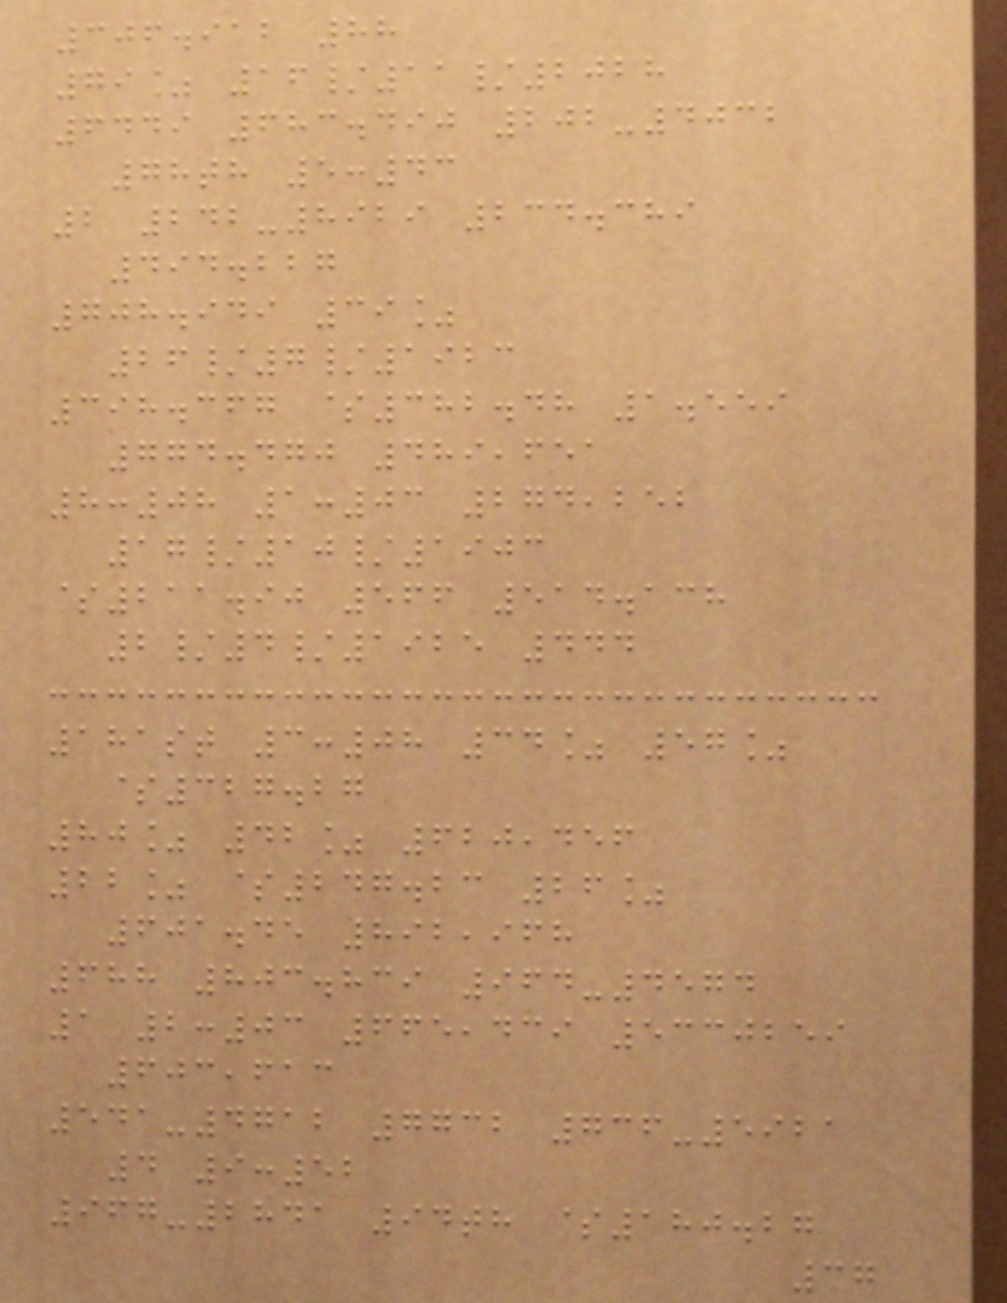306.912 88
79% 16/11/2028
6449 683.490 202-4032
78th 5:43
2 242-8929 234.389
494.227
708.949 39%
26/7/1923
398.367 $382.48 1.559
774.470 489,651
8:08 1:03 274,252
17/10/1903
$211.90 566 514.138
2/4/1925 444
181st 3:08 34% 57%
$327.27
80% 42% 620,456
22% $247.23 26%
601.45 892,968
688 803.839 964-4574
1 2:03 665,439 5330259
603,613
541-4712 7732 736-5921
4 9:52
967-2841 94th $180.27
37
